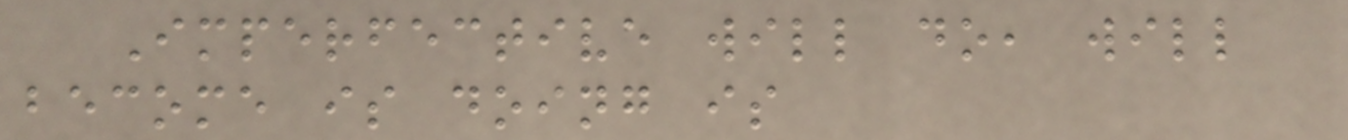Imperfective will do, will
become is doing is
